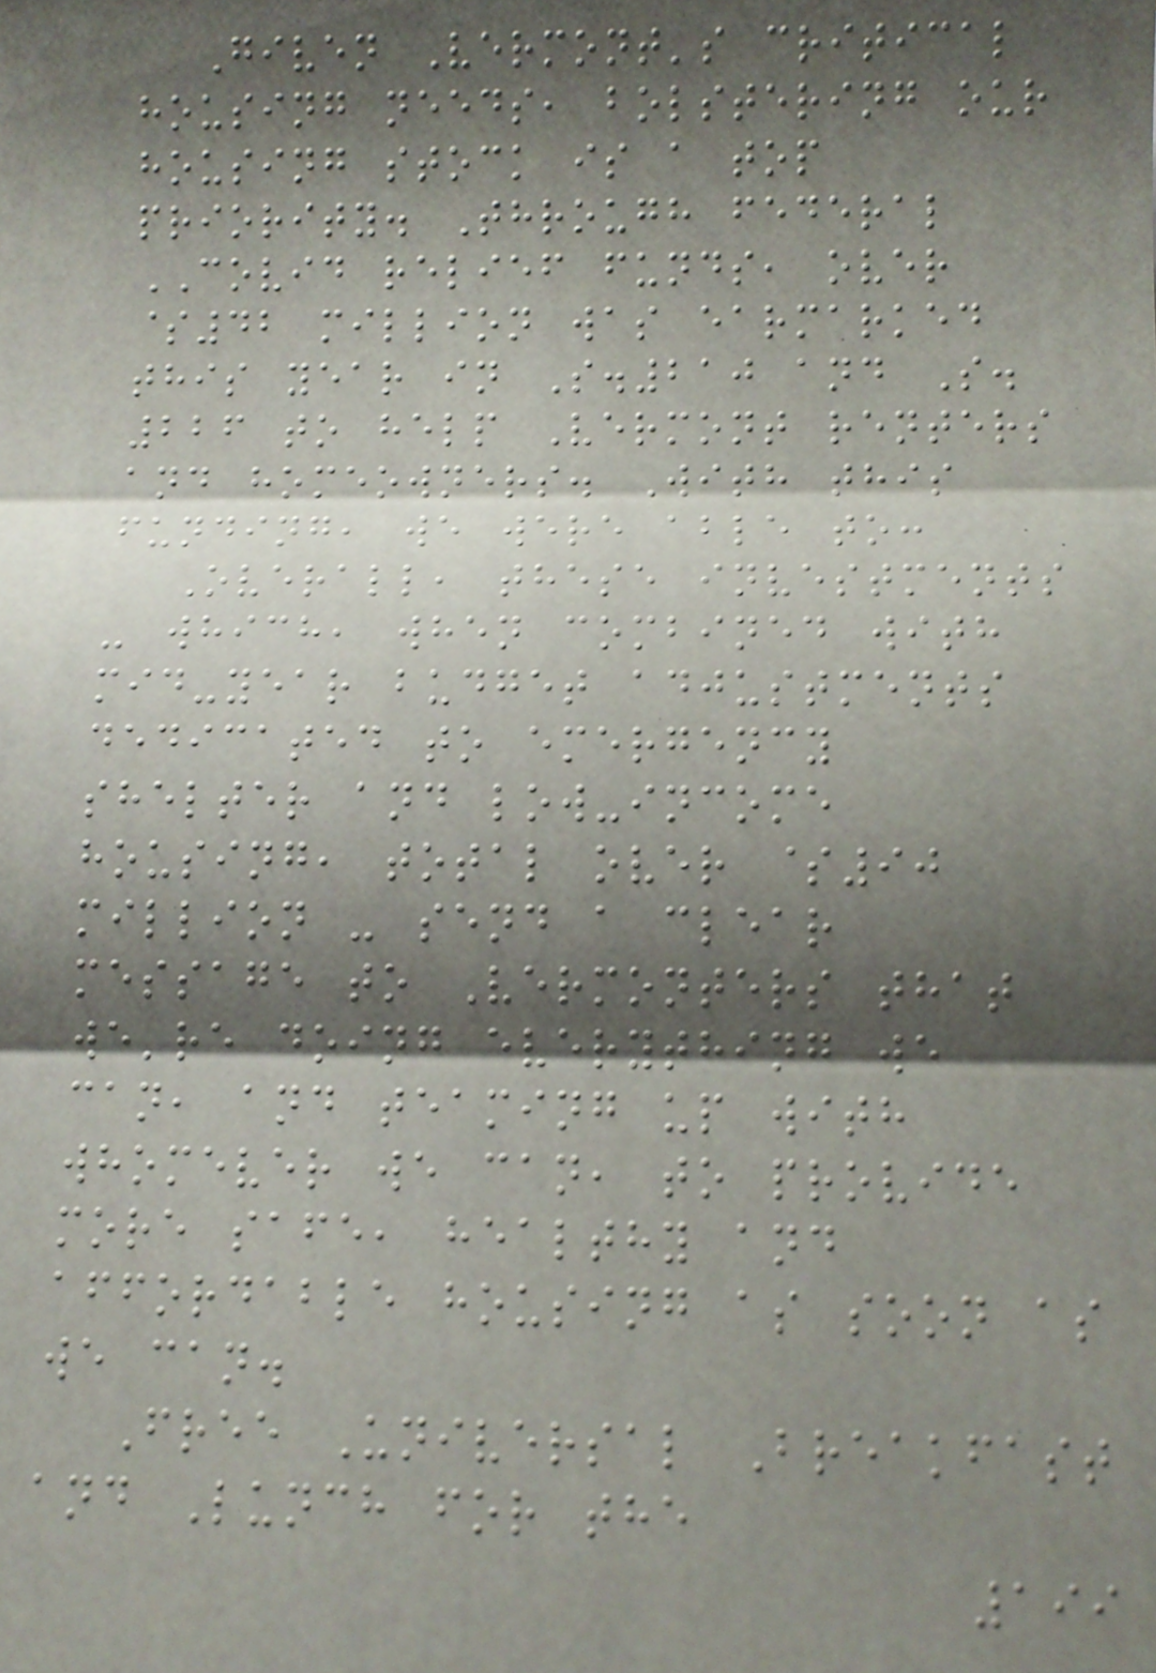Given Vermont's critical
housing needs, bolstering our
housing stock is a top
priority. Through federal
COVID relief funds, over
$42 million was earmarked
this year in S.210 and S.
226 to help Vermont renters
and homeowners. With this
funding, we were able to:
Overall, these investments
- which, when combined with
mid-year budget adjustments
dedicated to emergency
shelter and low-income
housing, total over $90
million - send a clear
message to Vermonters that
we're doing everything we
can, and teaming up with
whomever we can, to provide
more safe, healthy and
affordable housing as soon as
we can.
Free Universal Breakfast
and Lunch for the
199
